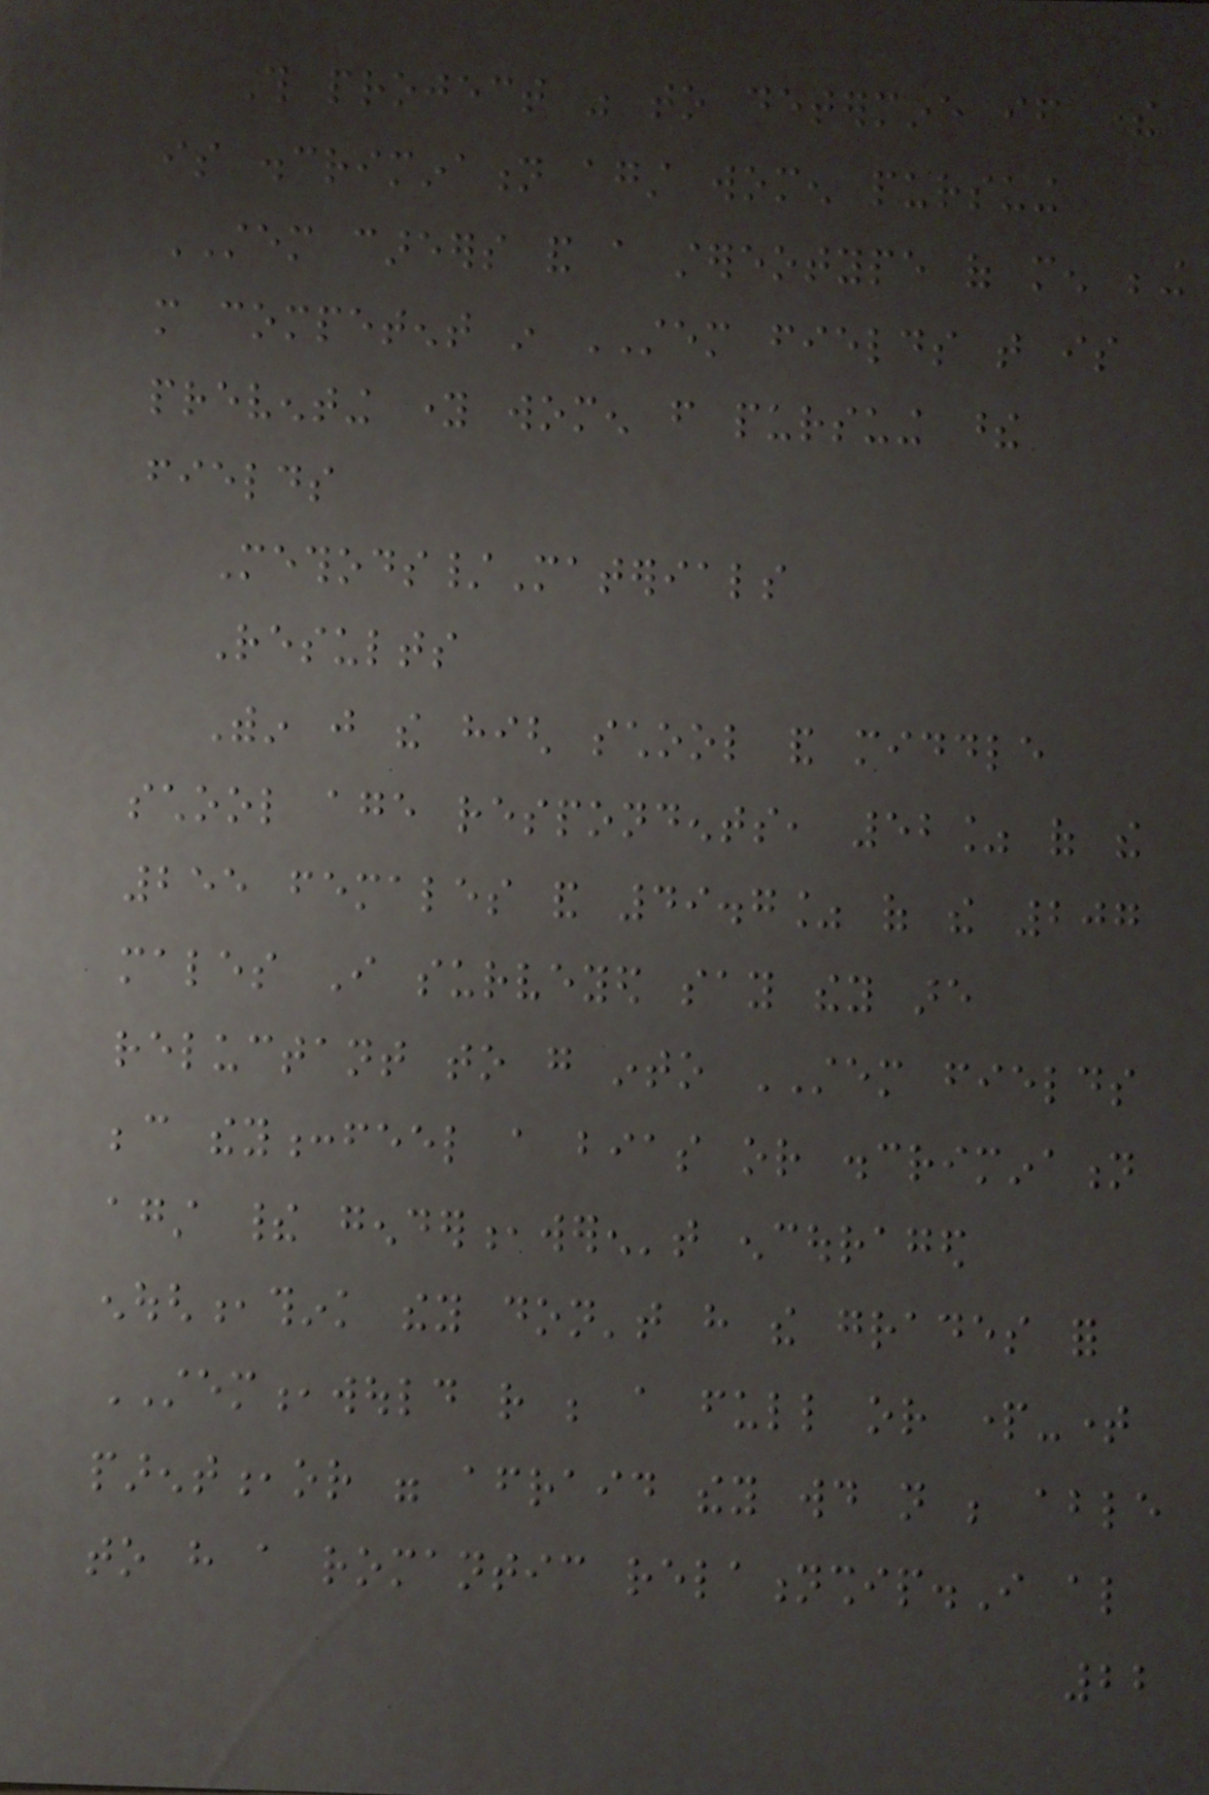This project was to determine if there
is discrimination against women pursuing
STEM careers and a stereotype of men being
more competent in STEM fields that is
preventing young women from pursuing these
fields
Methods/Materials
Results
Within just the high school and middle
school age respondents, 52% of the
255 females and 49.7% of the 207
males I surveyed say they are
reluctant to go into STEM fields
because they:feel a bias or discrimination
against their gender,weren't encouraged
enough,think they don't have the grades for
STEM,would rather be a full or part-time
parent,or were afraid they would not be able
to have a romantic relationship.I also
22
